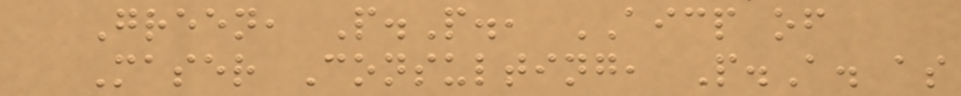Green, P.P., AICP of
Maser Consulting, P.A. as
